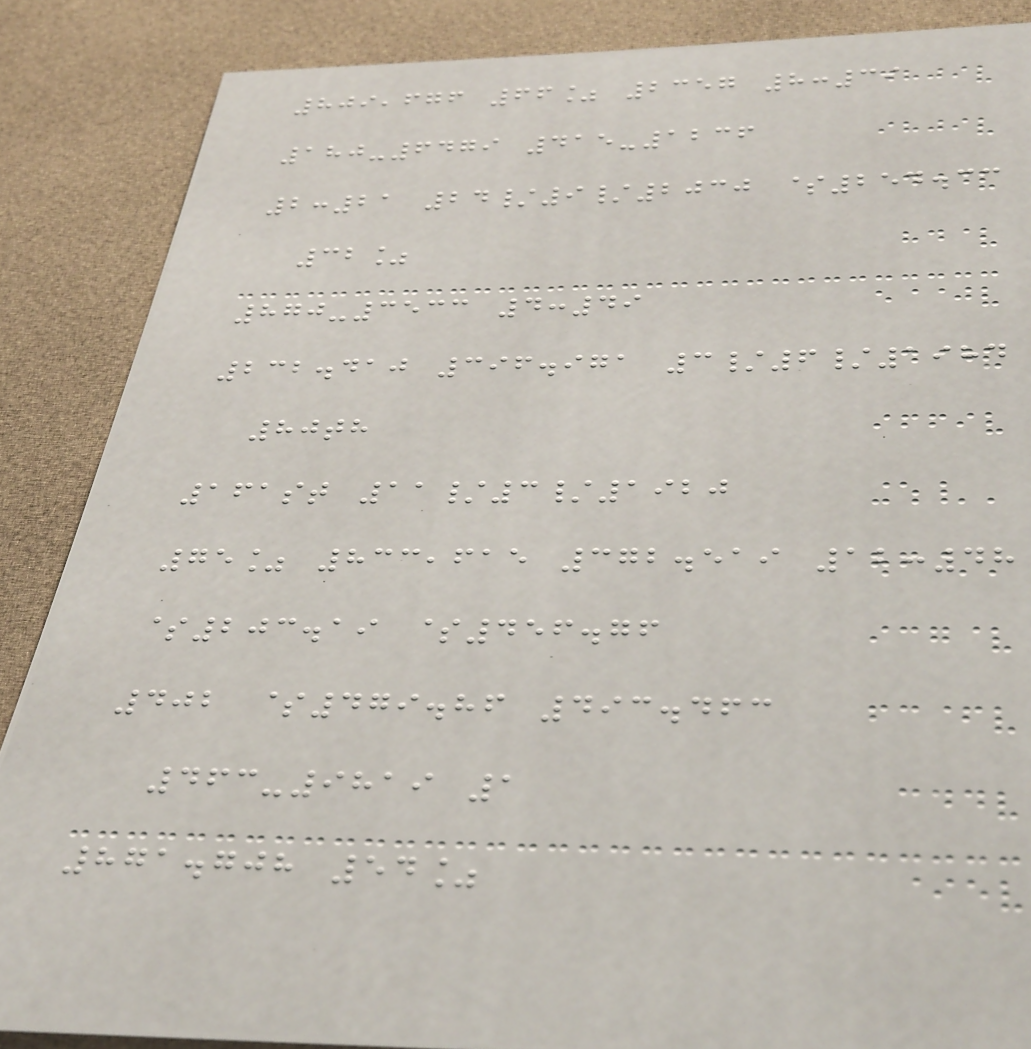809,676 66% 2357 8:39
180-6479 415-1236
2:21 24/9/2030 $254.33
32%
870-3533 4:49
232.410 396.971 3/6/1984
80th
161st 11/3/1920
75% 833,615 372.519 12:48
$203.19 $456.76
402 $479.86 493.463
463-9819 1
871.708 54%
